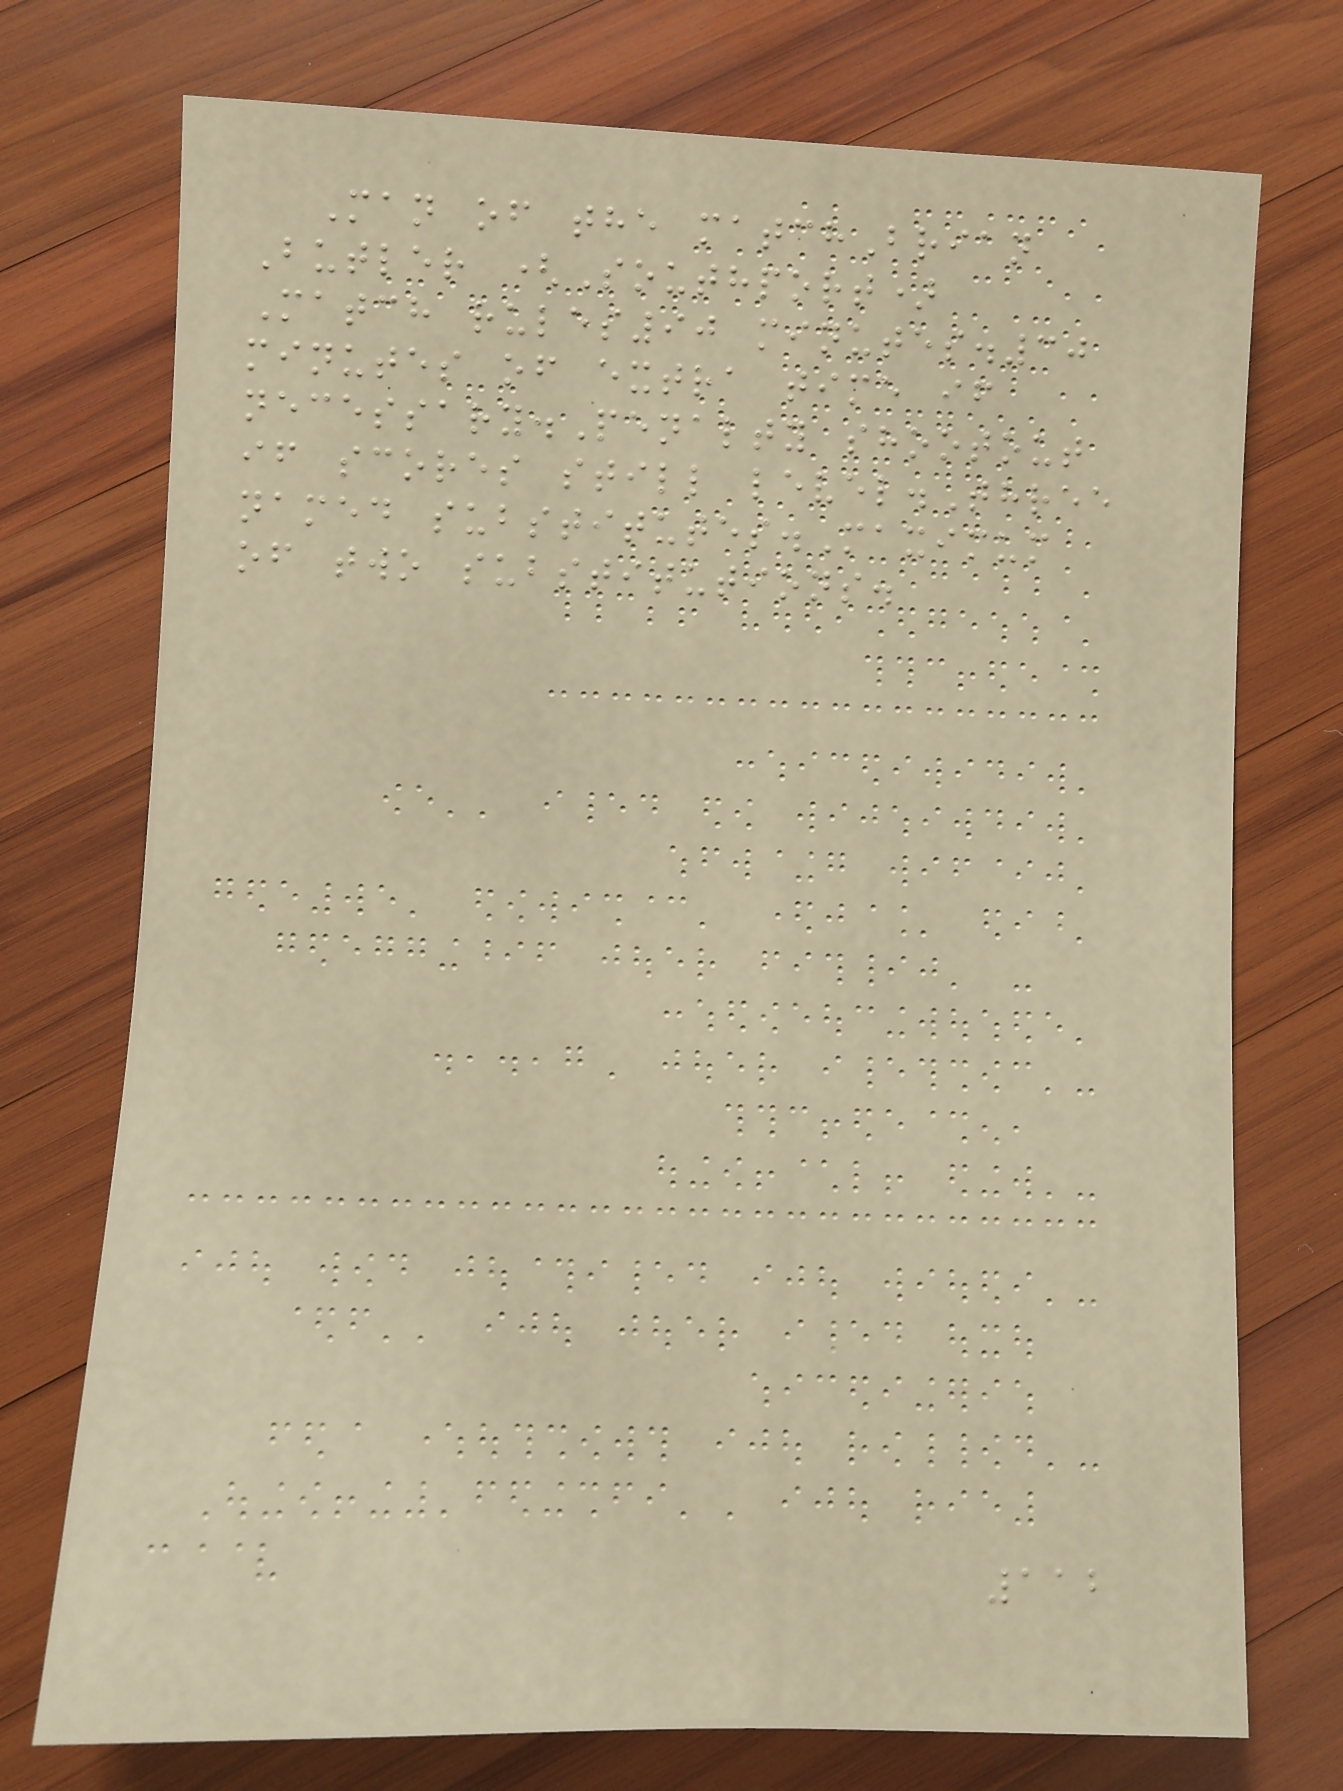Man of the matchBrian
Butler (Southport)
Match rules90 minutes.30
minutes of extra time if
necessary.Penalty shootout
if scores still level.Three
named substitutes.Maximum
of two substitutions.
112
